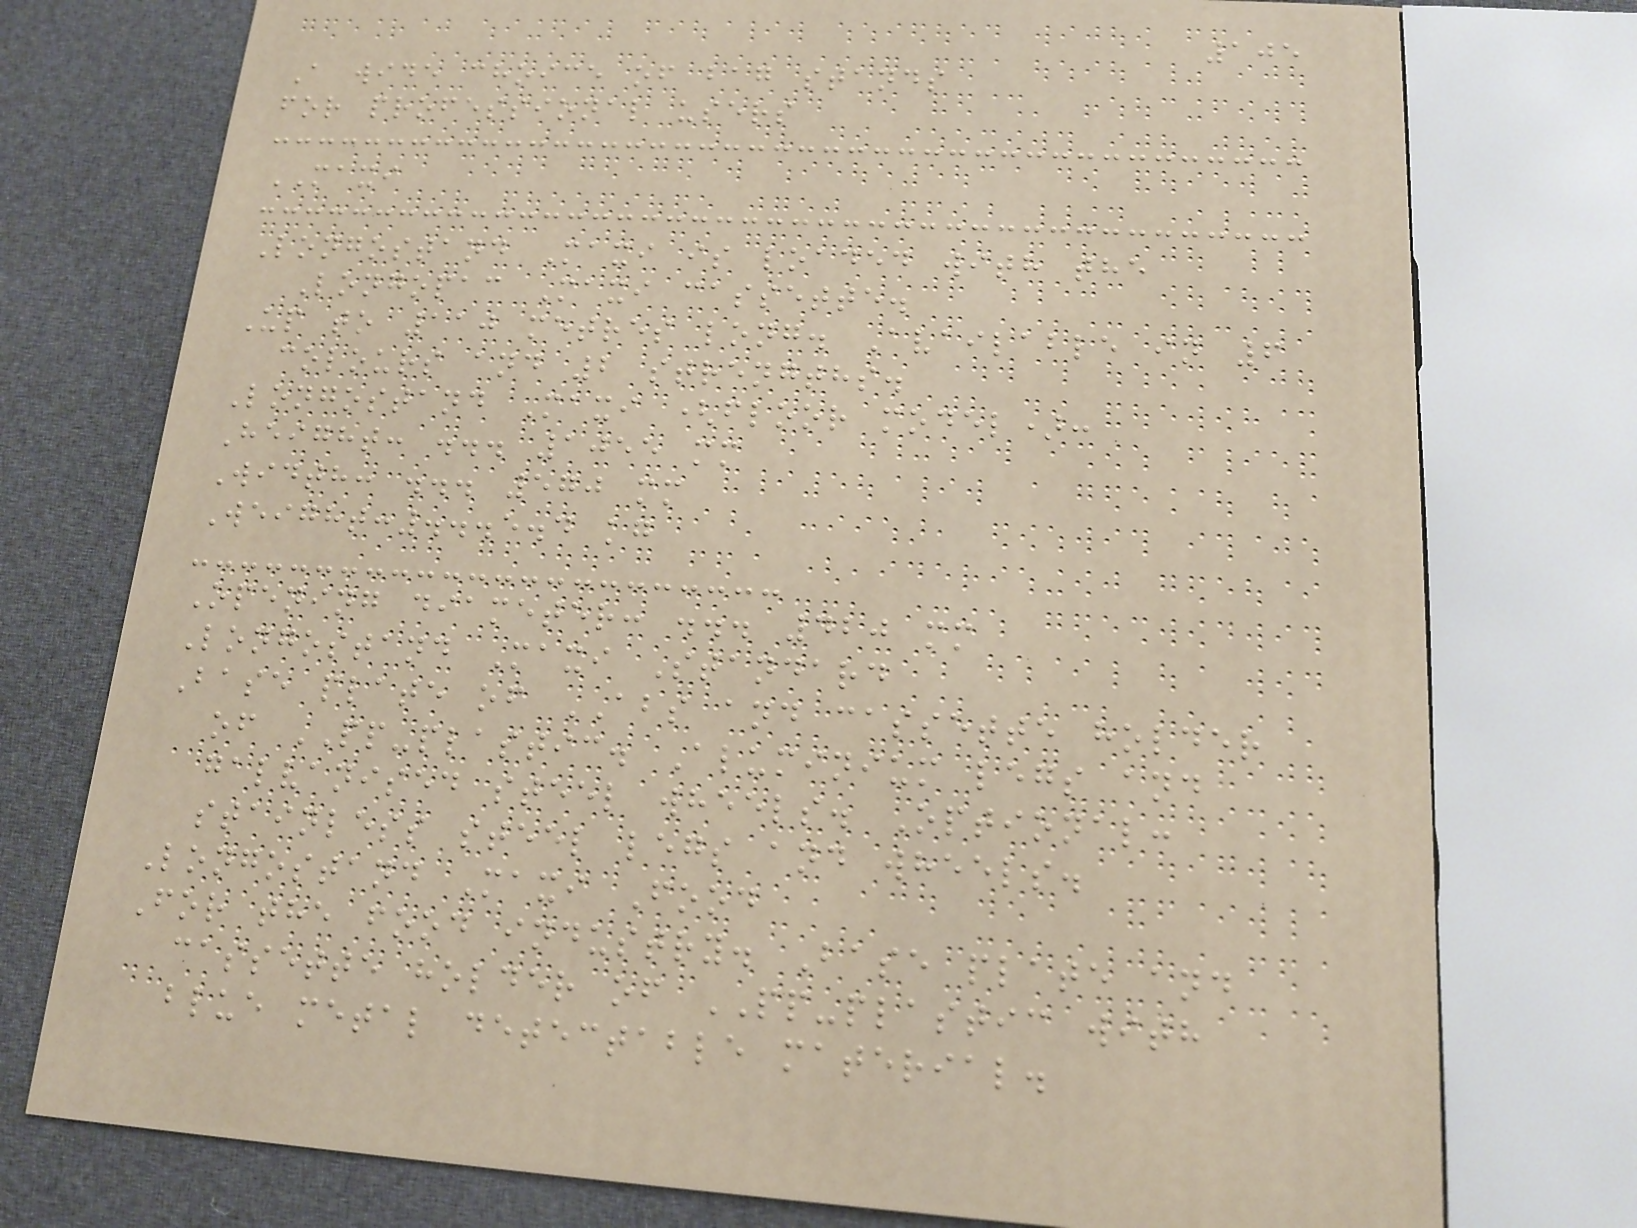105
A wide choice of bag stands
for professional users
MAXI
Longostand Maxi is loaded with the
Longopac Maxi cassette.
Up to 110 metres long. Available in 6
colours and 2 strengths.
Longostand Maxi (floor model):
Height: ... 1055 mm
Width: ... 570 mm
Weight:...5.4 kg
Opening diameter: ... 420 mm
Longostand Maxi Standard
Base plate of ABS and cassette holder
of PP-plastic. Aluminium legs and
galvanised steel wheels. Optional:
stainless steel legs and wheels.
Longostand Maxi Food
For the food industry. Base plate and
cassette holder of PP-plastic with
blue metal detectable material.
